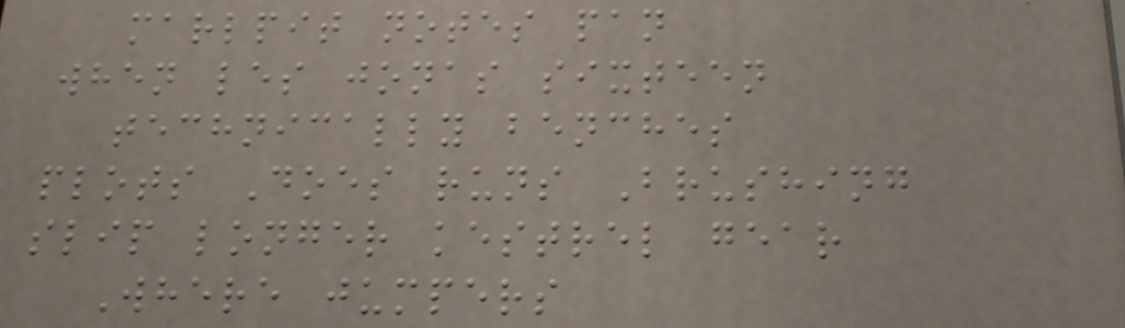marlpit notes pan
when les jonas sixteen
technically benches
plots Does runs Brushing
slip longer kestrel gear
Where jumpers
